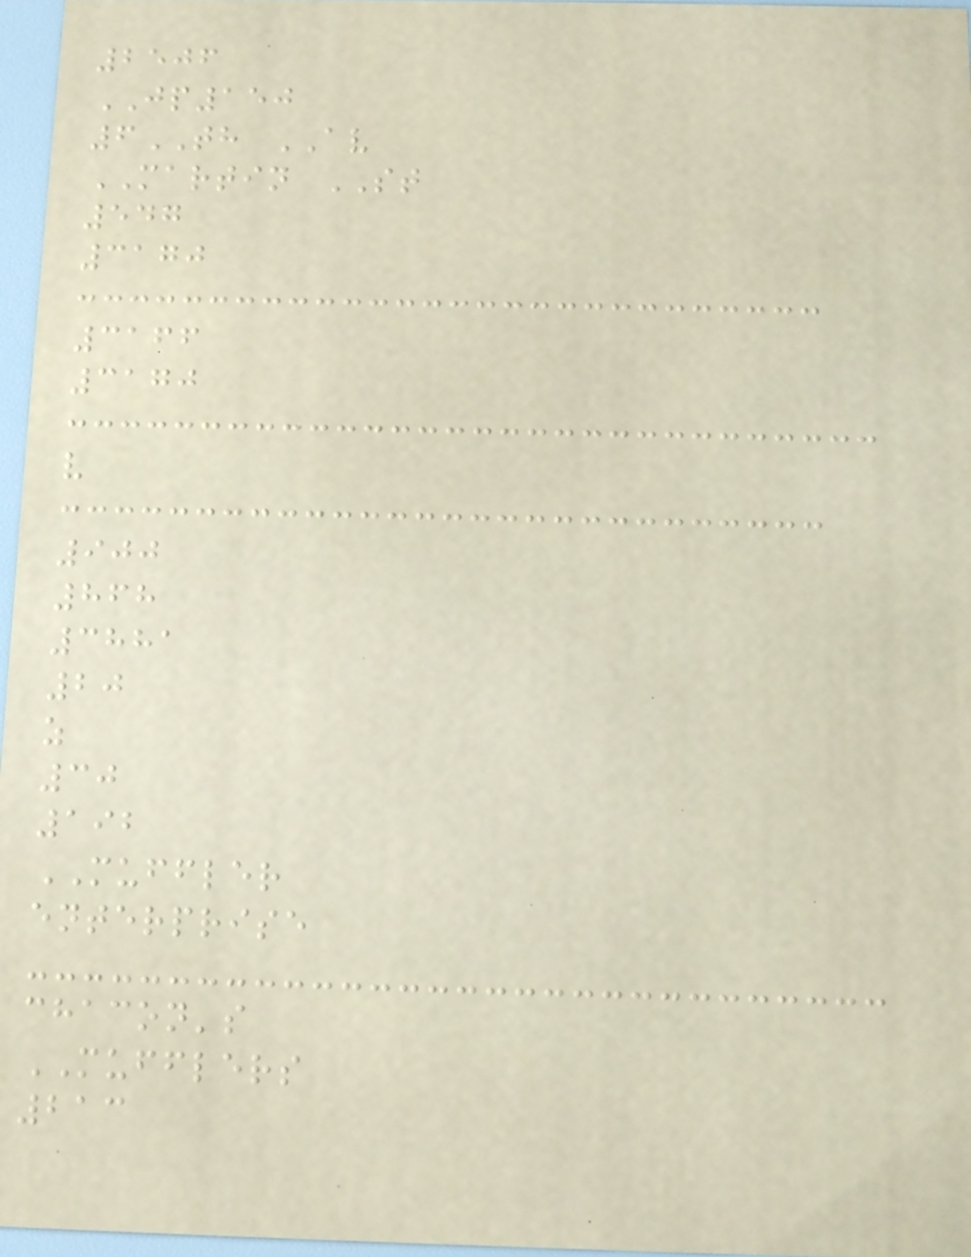2506
JP150
6TH AV
MARTIN ST
547
3170
3166
3170
v
900
868
3881
20
z
30
192
MUFFLER
enterprise
chacon's
MUFFLERS
213
